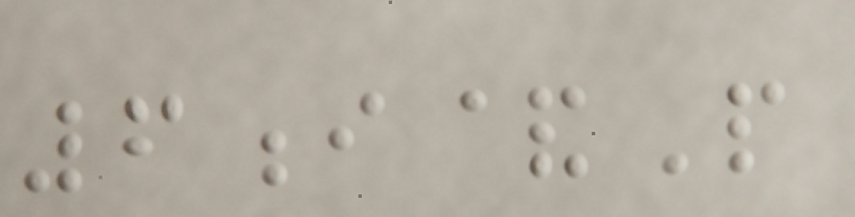6i&P
